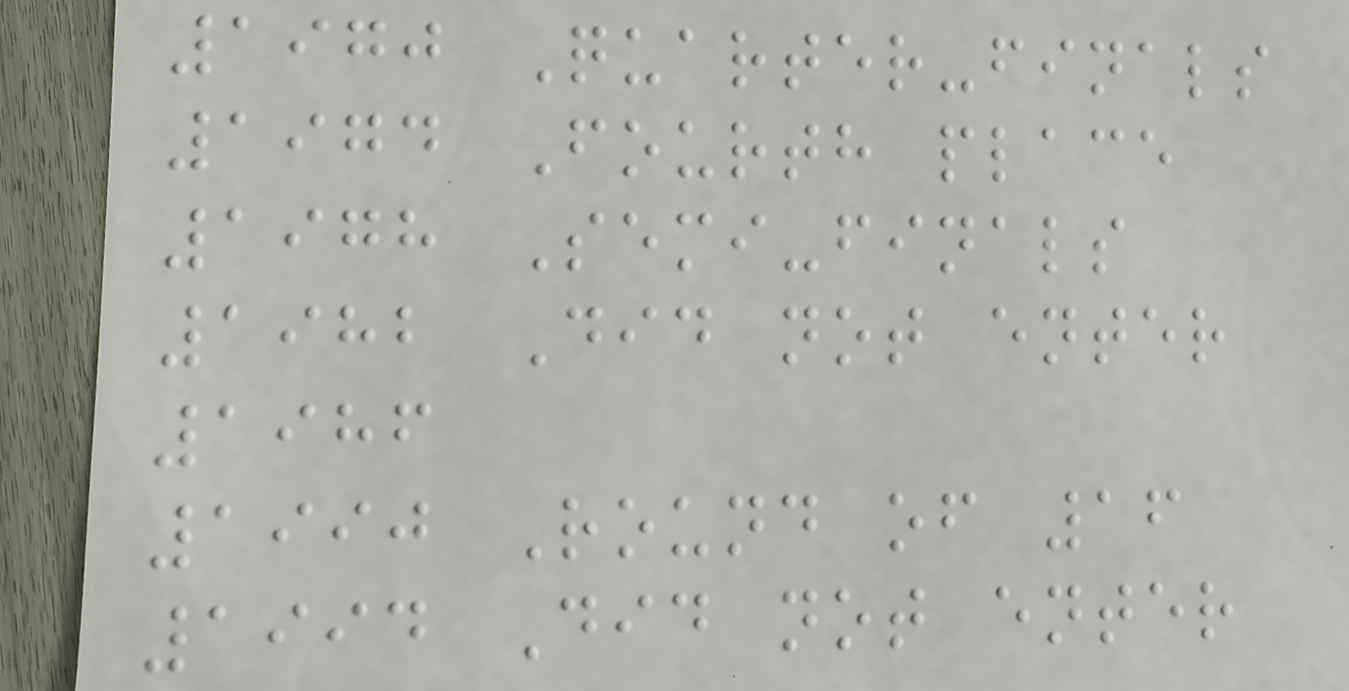1970 Quarter-finals
1974 Fourth place
1978 Semi-finals
1982 Did not enter
1986
1990 Round of 16
1994 Did not enter
